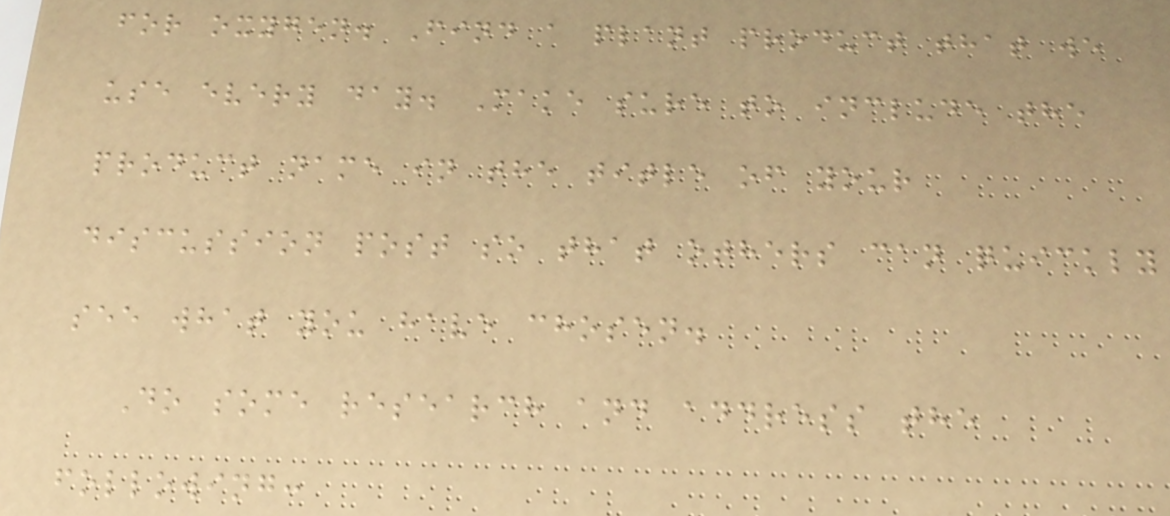for oxygen. Find a plant product that we
use every day. Make sure to include the
product name in the title of your
discussion post so that others can quickly
see what you have chosen.
Do some research and address the
following:
